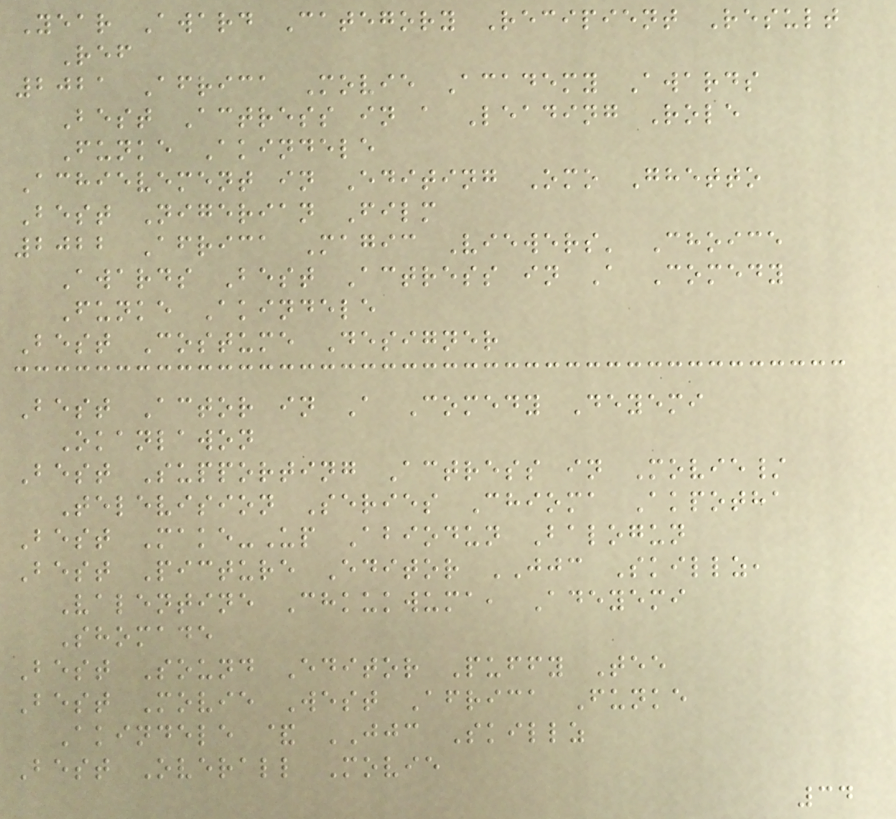Year Award Category Recipient Result
Ref
2021 Africa Movie Academy Awards
Best Actress in a Leading Role
Funke Akindele
Achievement in Editing Omo Ghetto
Best Nigerian Film
2022 Africa Magic Viewers' Choice
Awards Best Actress in A Comedy
Funke Akindele
Best Costume Designer
Best Actor in A Comedy Deyemi
Okanlawon
Best Supporting Actress in Movie/
Television Series Chioma Akpotha
Best Make-Up Abiodun Balogun
Best Picture Editor JJC Skillz,
Valentine Chkukwuma, Adeyemi
Shomade
Best Sound Editor Puffy Tee
Best Movie West Africa Funke
Akindele & JJC Skillz
Best Overall Movie
34
